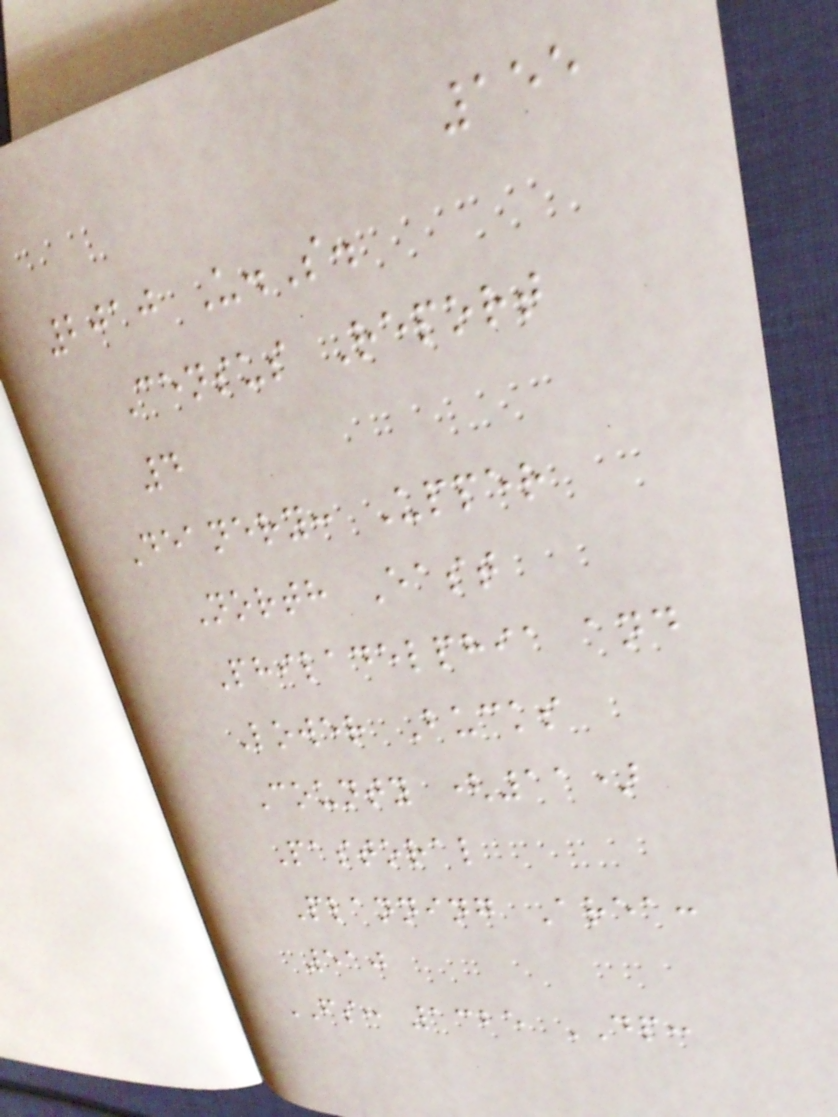155
2010 U.S.
Census Report
4
Deanery: Upper
North East
Philadelphia and
Lower Bucks
County (11)
Pastoral
Planning Area:
510
FS: 1325 DP:
